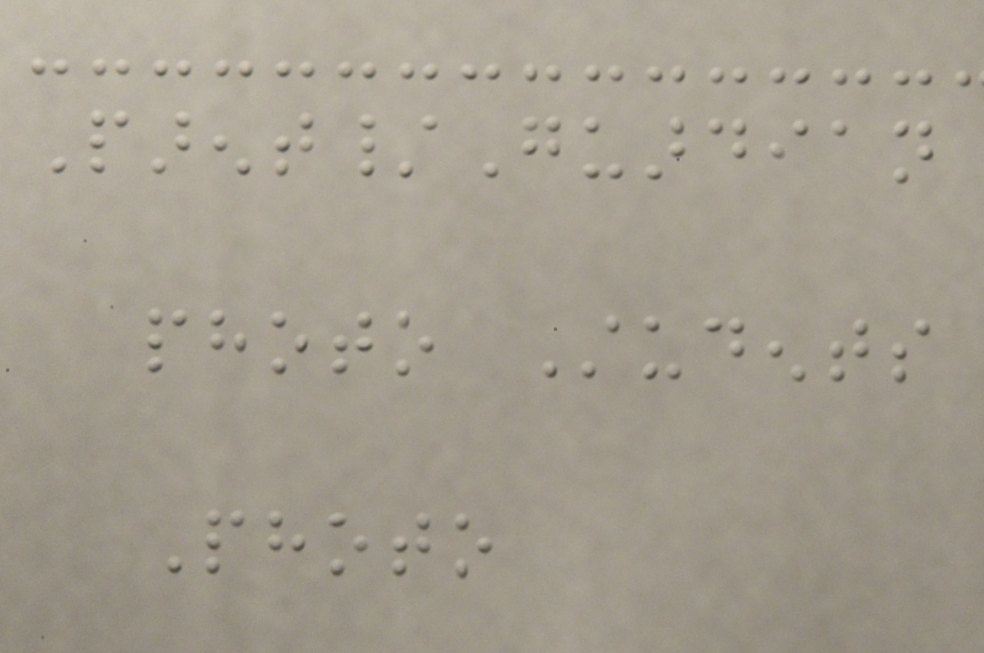Parent/Guardian
photo Students
Photo
